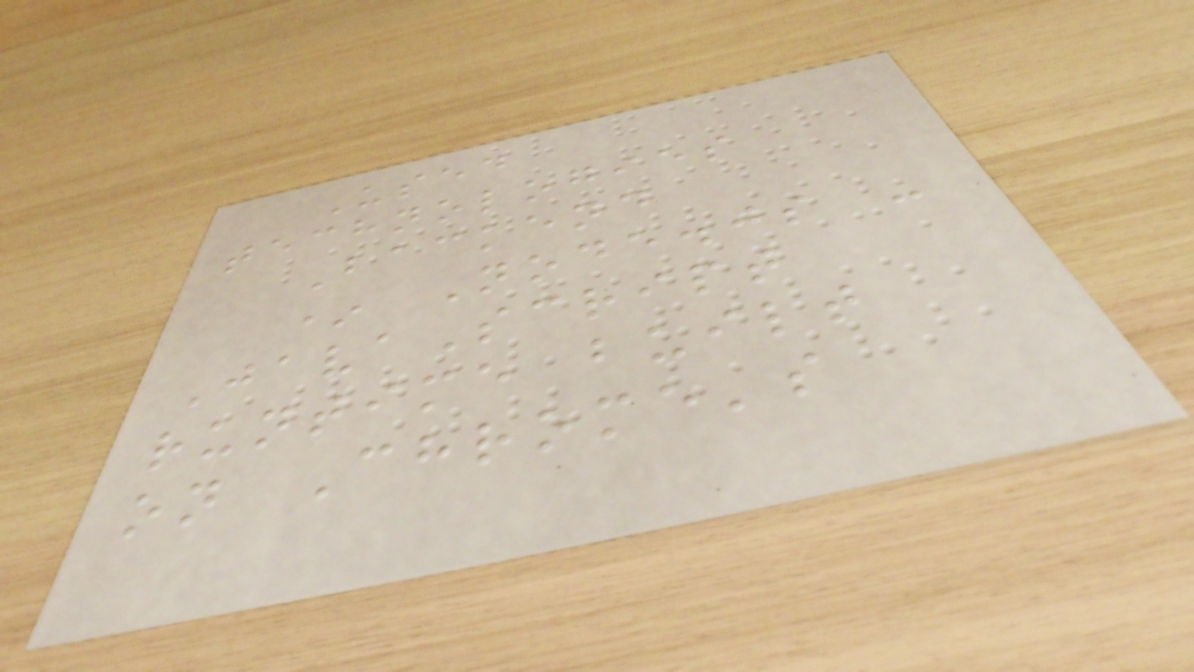Used
technologies
Backend
* Node.js -
JavaScript
runtime built
on Chrome's
